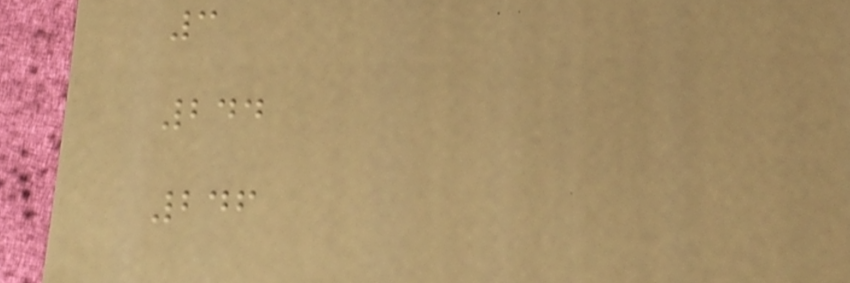3
244
246
